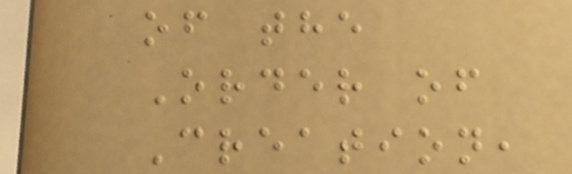of the
Order of
Creation,
